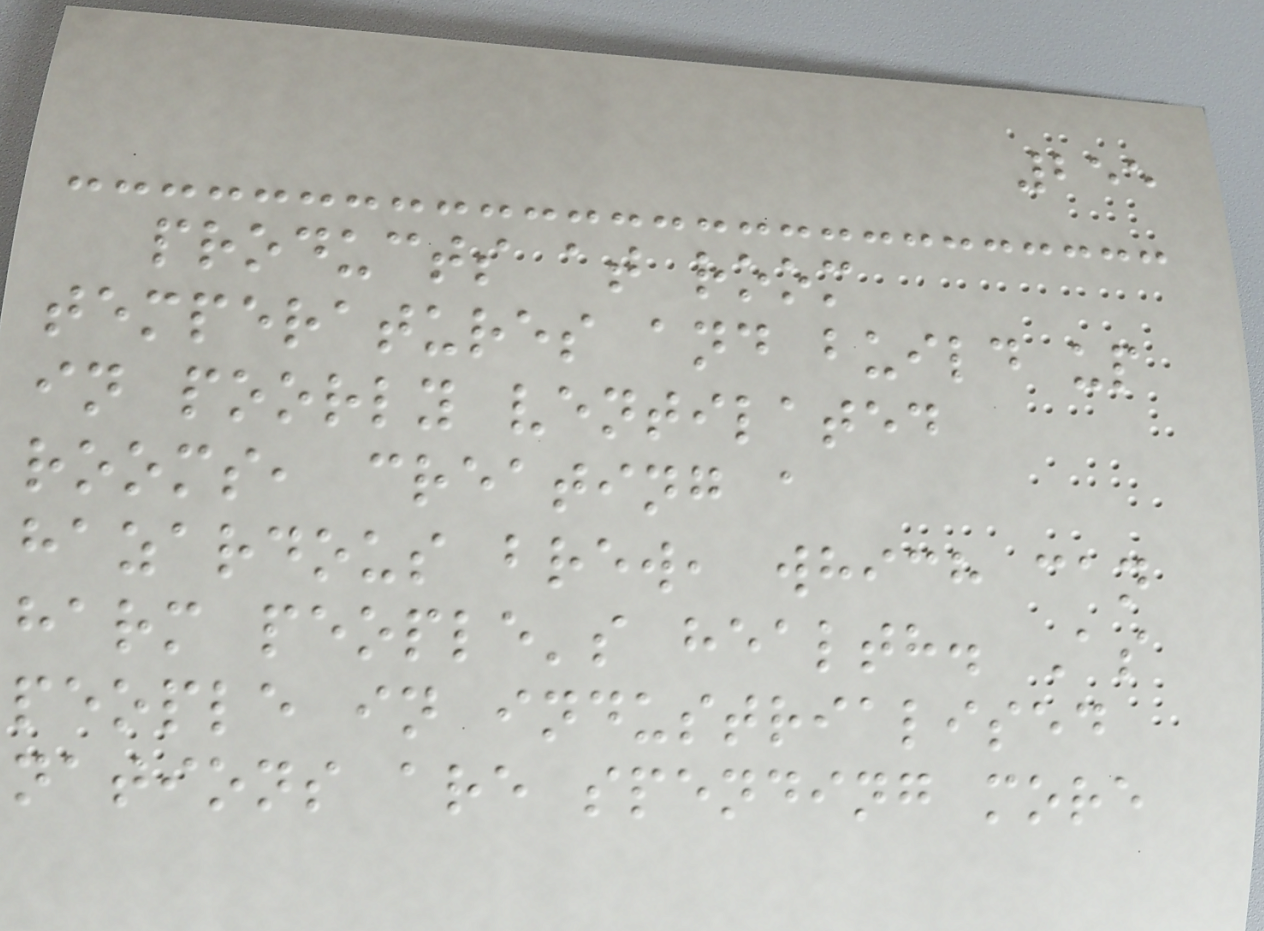255
products at room
temperatures and build up
in poorly ventilated
rooms, creating a
hazardous brew, which can
harm people's health. As
people in industrialised
nations are spending more
